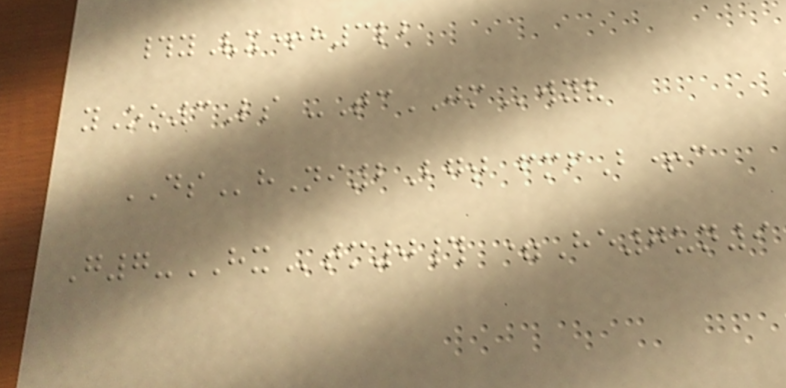#yVx+h3lb
yOo3Ls -TcJMwyv
DShNi2Bgt fmfB+c
G7-HXtm0# =He7un9
